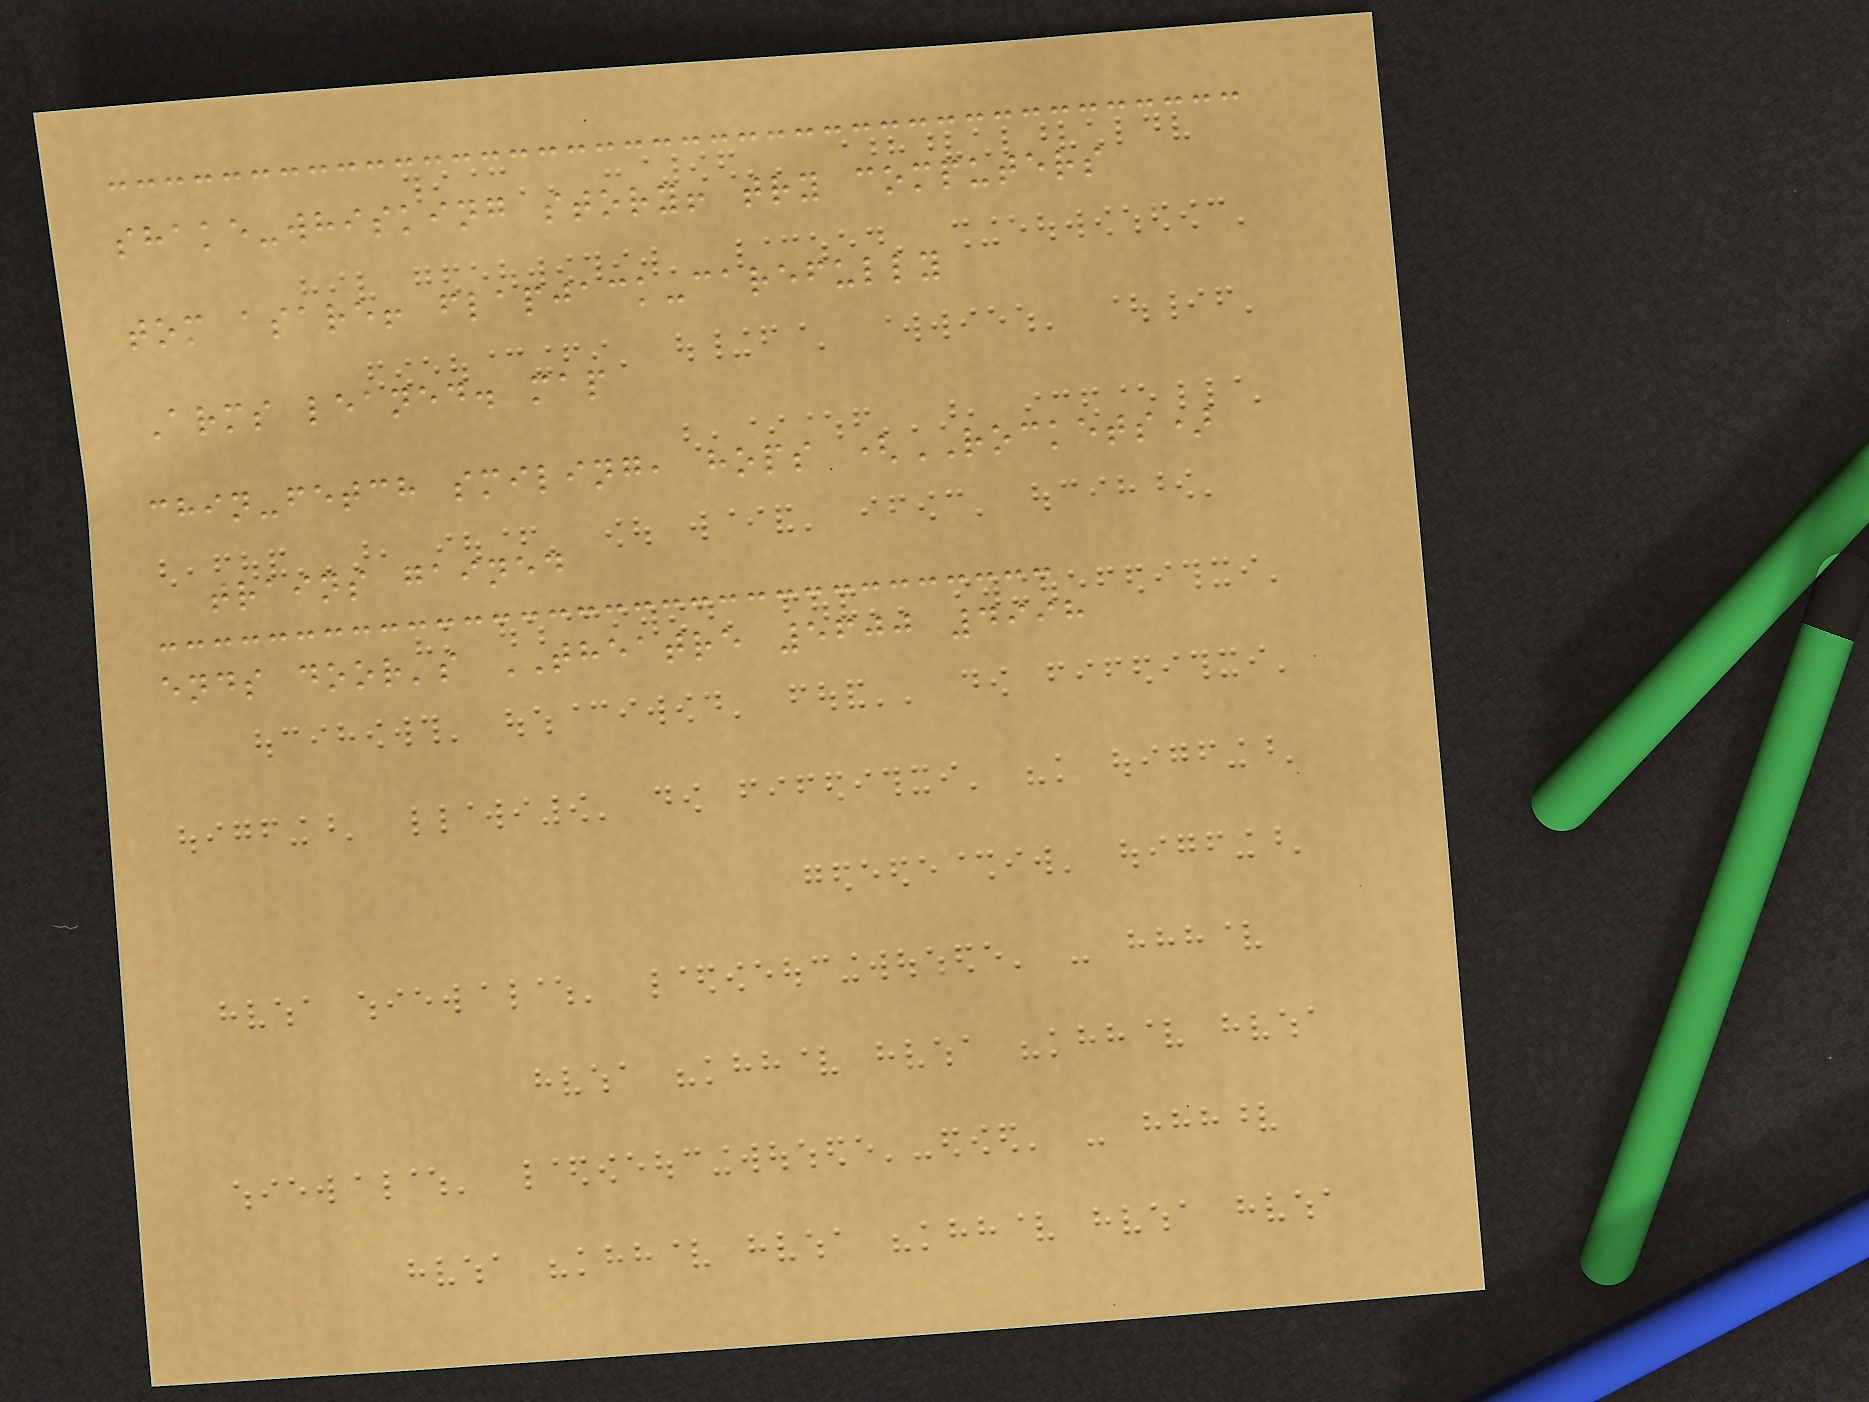shake-whisking story! try computers
tom asare! flapjack-carefully
Arms leaned. map
chin-fetch smiling, hops (ROCKETS)
trains gained
ends door's THEATRE 5600 4998
